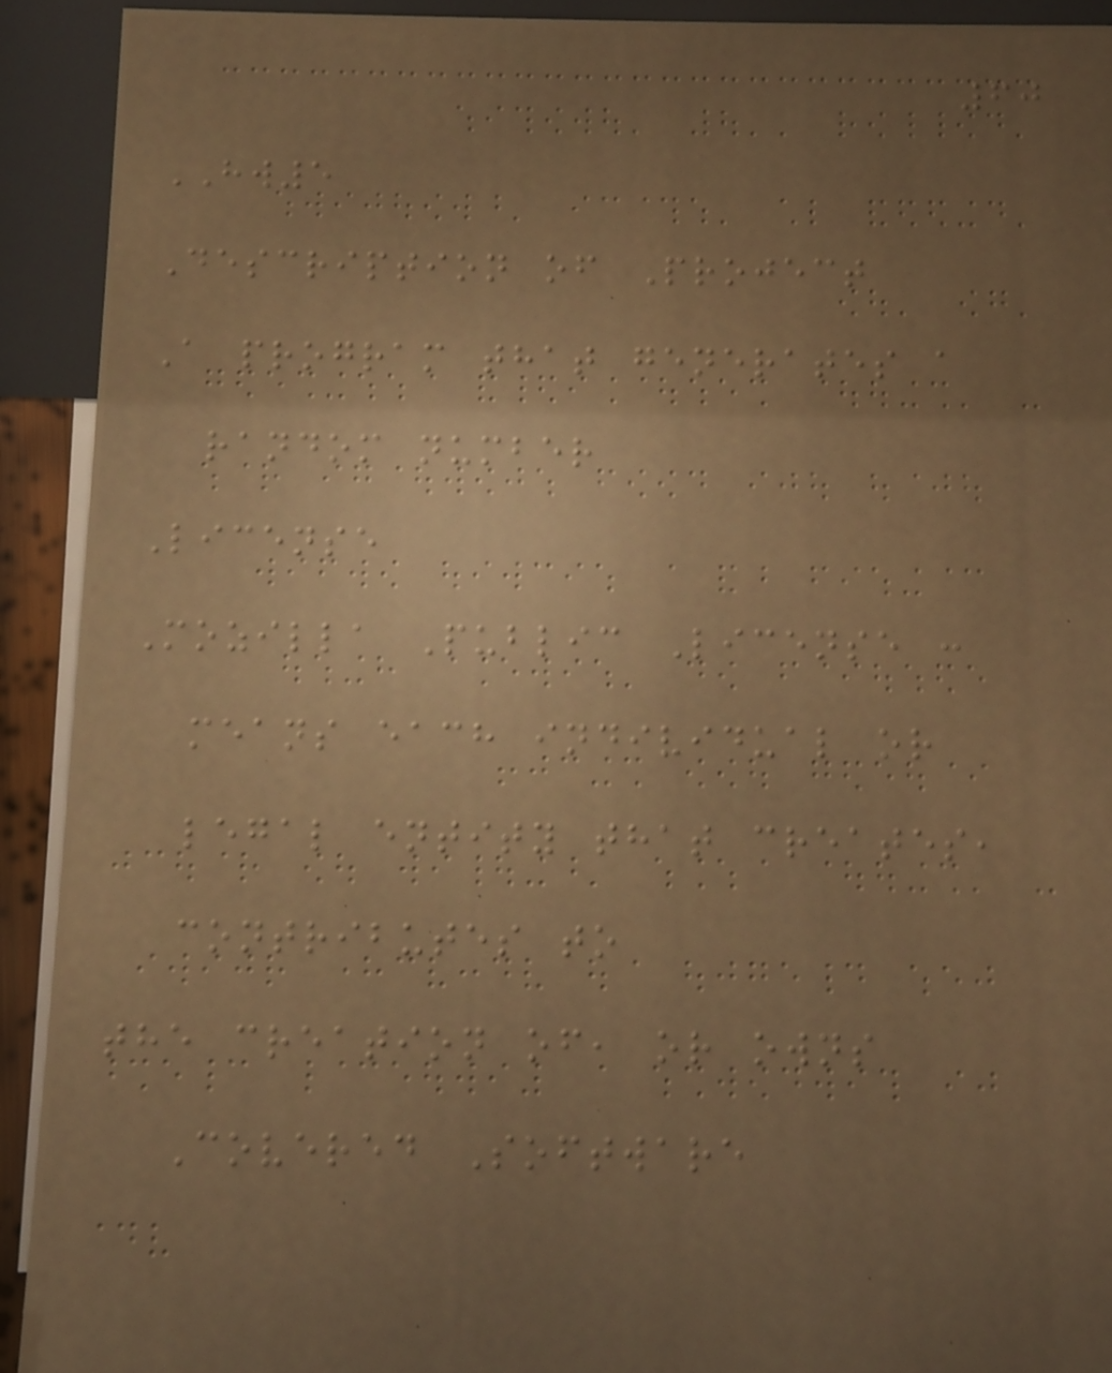60
HW5
Description of Project
A program that generates a
random number
License
Mozilla Public License :
means each individual or
legal entity that creates,
contributes to
the creation of, or owns
Covered Software
